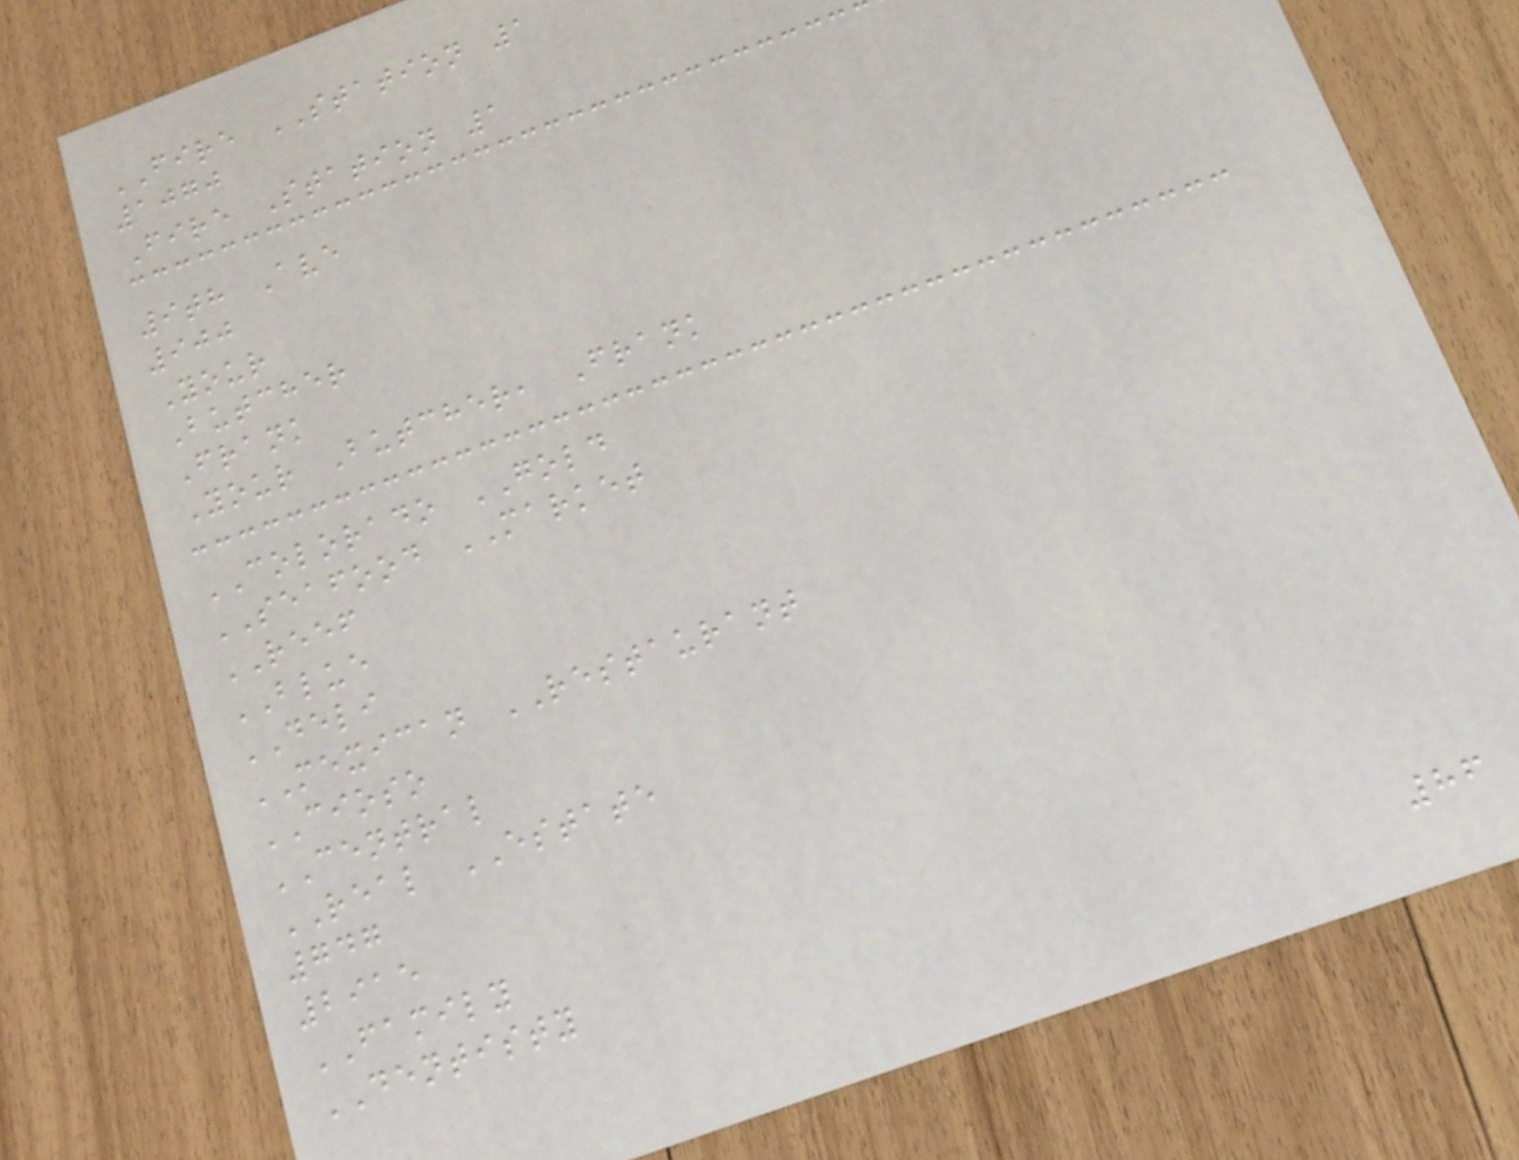FIRE STATION 1
1070
Fire Station 1
9th Ave
900
Your
Butcher
Frank
Your Butcher, Frank
COLORADO GOLD
SEAFOOD MARKET
REEF
BLUE
DELI
MEXICAN RESTAURANT
CIOSO
CENTRAL
REAL ESTATE
747
2915
FAMILY
DENTISTY
86
